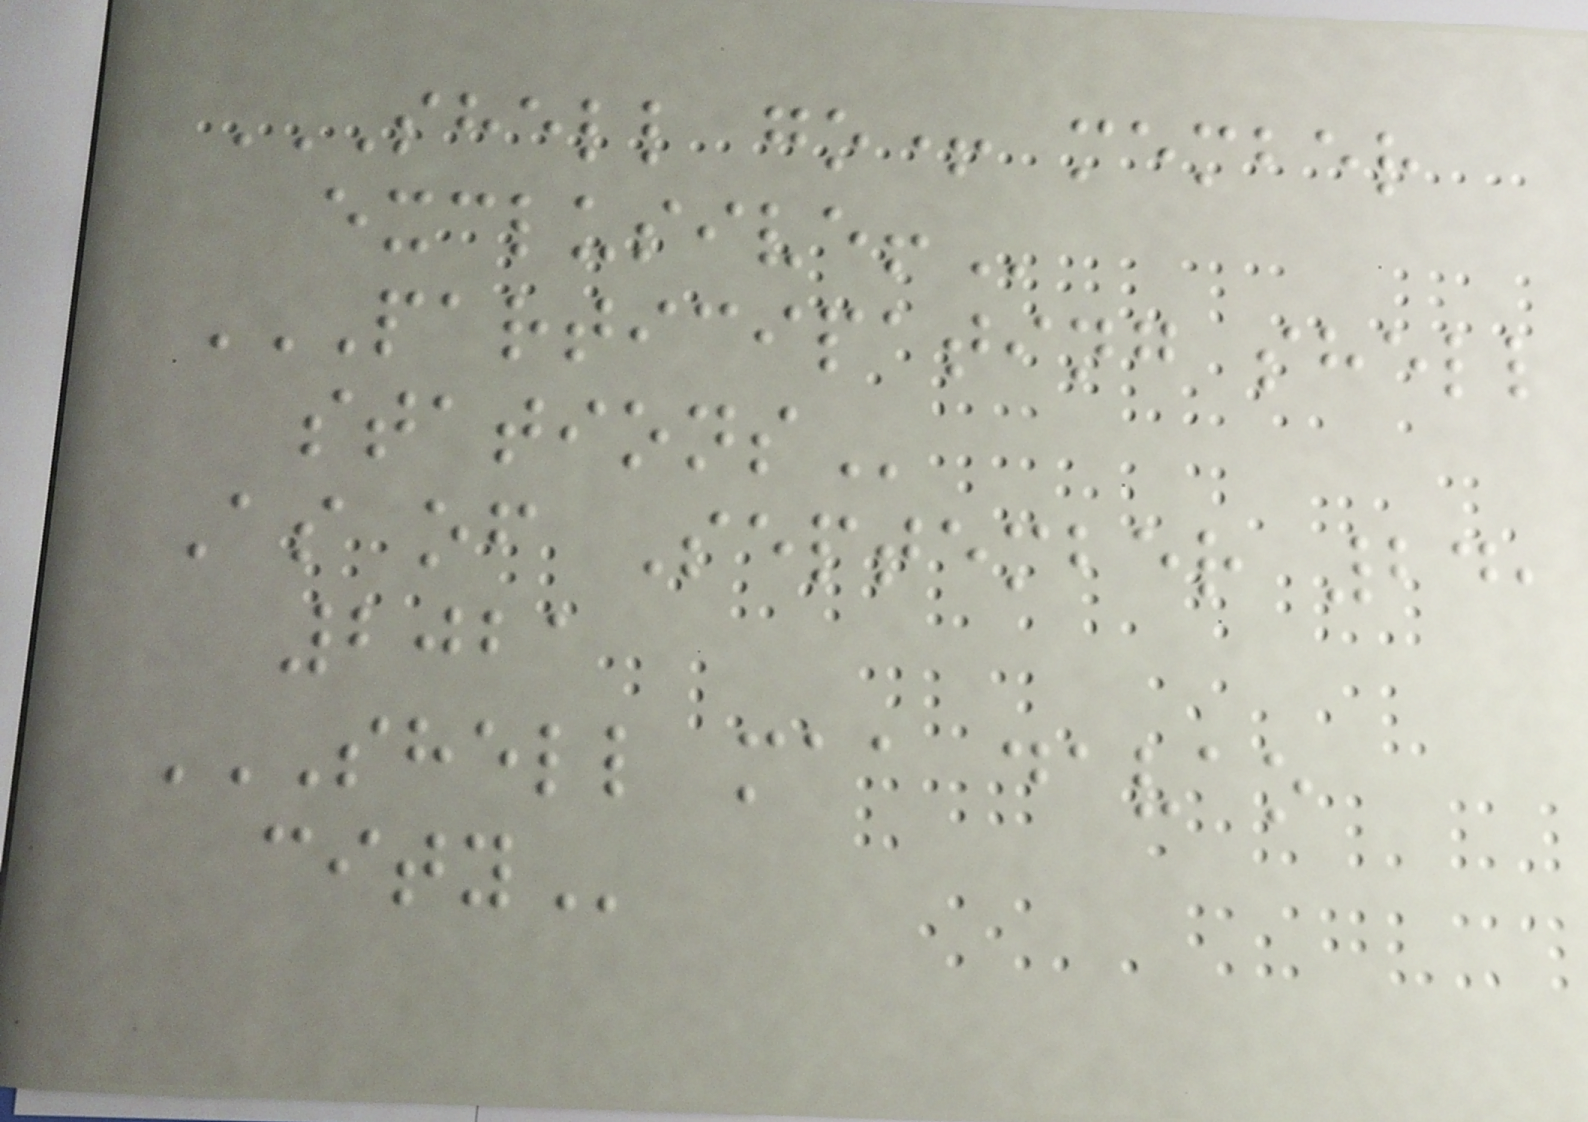SHELL GO+ MEMBER
EXCLUSIVE!
PARTICIPATING SHELL
STATIONS
As of September 24,
2021
SHELL MAA DAVAO
CITY
